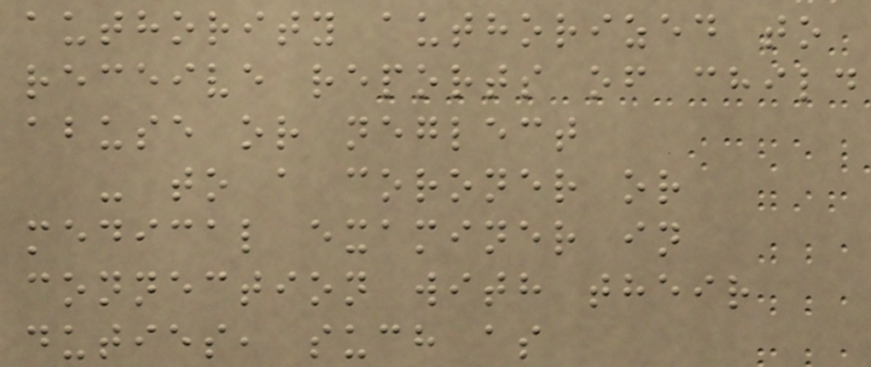authority authorized to
receive reports of child
abuse or neglect
- to a coroner or
medical examiner in
connection with their
duties, such as
